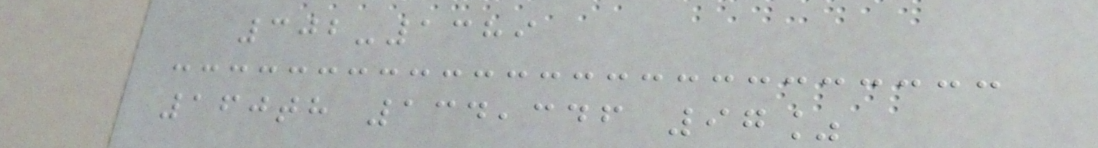302-1389
160th 134,346 97%
